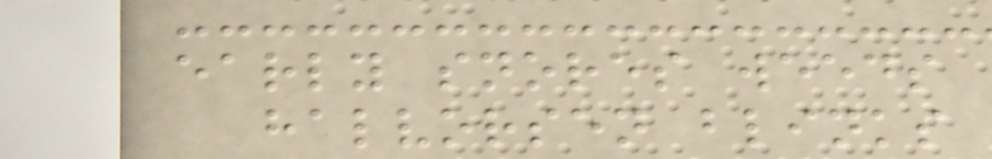early snores weeds
halvorsen blinks
